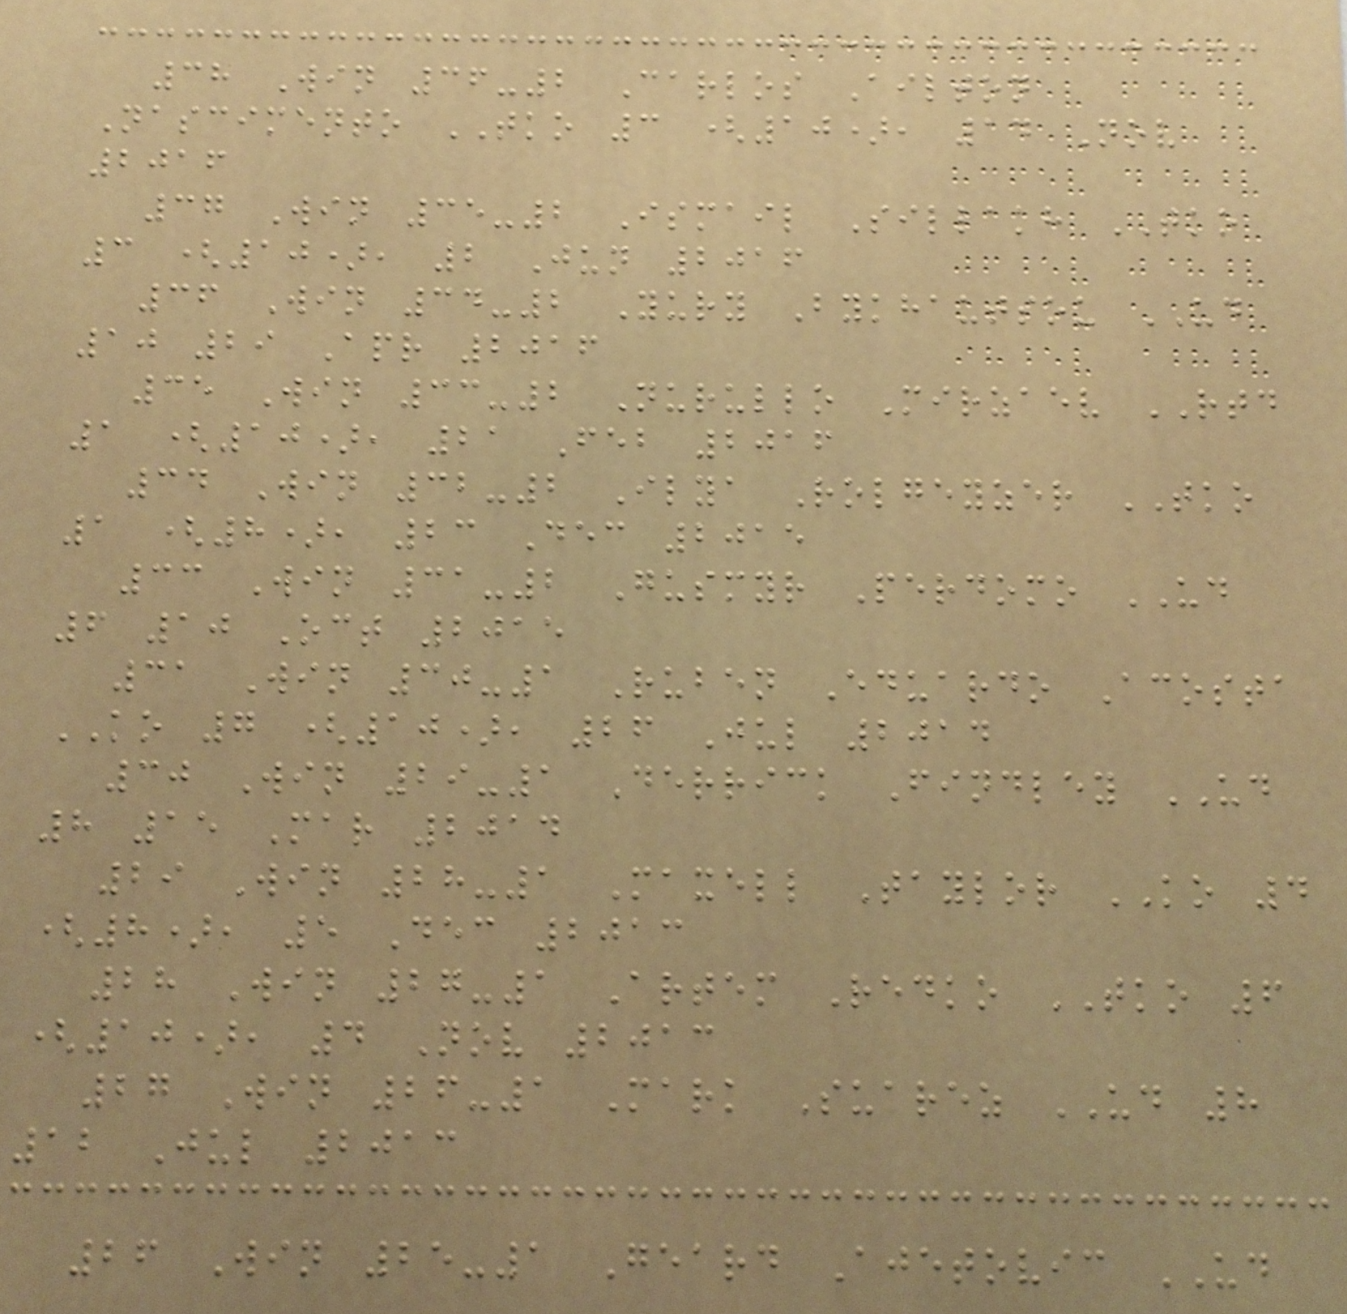38 Win 36-2 Carlos Ailton
Nascimento TKO 3 (10), 14 Nov
2016
37 Win 35-2 Ismail Sillakh TKO
3 (10), 2 Jun 2016
36 Win 34-2 Yury Bykhautsou UD
10 29 Apr 2016
35 Win 33-2 Nurullo Mirzaev RTD
1 (10), 21 Feb 2016
34 Win 32-2 Ilya Rolgeyzer TKO
1 (8), 23 Dec 2015
33 Win 31-2 Gusmyr Perdomo UD
6 10 Oct 2015
31 Win 30-1 Ruben Eduardo Acosta
KO 7 (10), 26 Jul 2014
30 Win 29-1 Derrick Findley UD
8 15 Mar 2014
29 Win 28-1 Maxell Taylor KO 4
(8), 5 Dec 2013
28 Win 27-1 Artem Redko TKO 6
(10), 4 Nov 2013
27 Win 26-1 Mark Suarez UD 8
12 Jul 2013
26 Win 25-1 Geard Ajetovic UD
